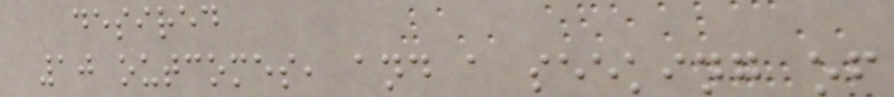desired
10 outcomes, and a seeking of
